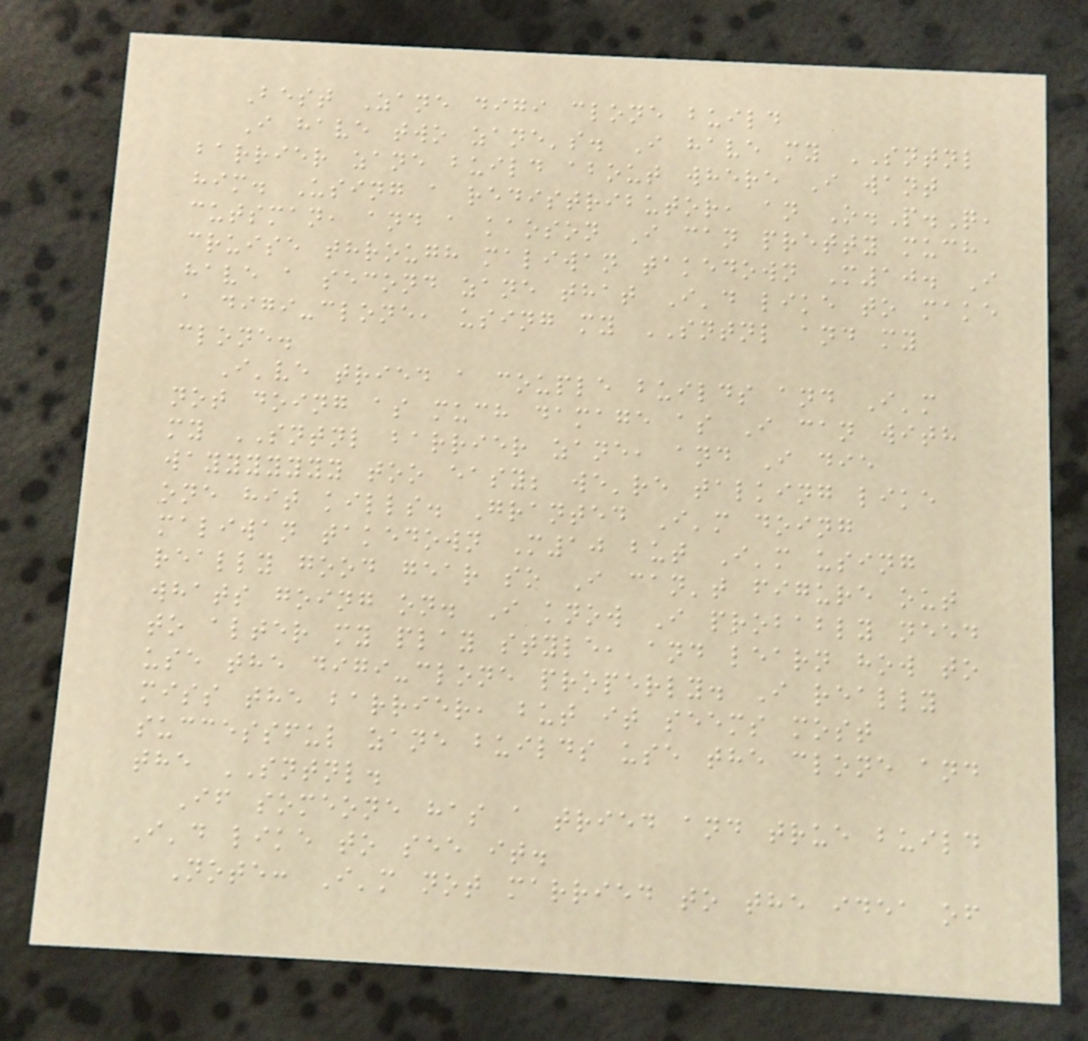Best Zane digi clone build
I have two zane's. I have my SNTNL
barrier zane build about where I want
him. Using a redistributor, an O.P.Q,
cutsman, and a kaoson I can pretty much
cruise through maliwan takedown M10. I
have a second zane that I'd like to make
a digi-clone, using my SNTNL and my
clone.
I've tried a couple builds and I'm
not doing as much damage as I can with
my SNTNL barrier zane, and I die
wayyyyyyy too easy; we're talking like
one hit kills. Granted I'm doing
maliwan takedown M10 but I'm using
really good gear so I can't figure out
whats going on. I know I probably need
to alter my play style, and learn how to
use the digi-clone properly. I really
miss the barrier, but it seems most
successful zane builds use the clone and
the SNTNL.
If someone has a tried and true build
I'd like to see it.
Note: I'm not married to the idea of
